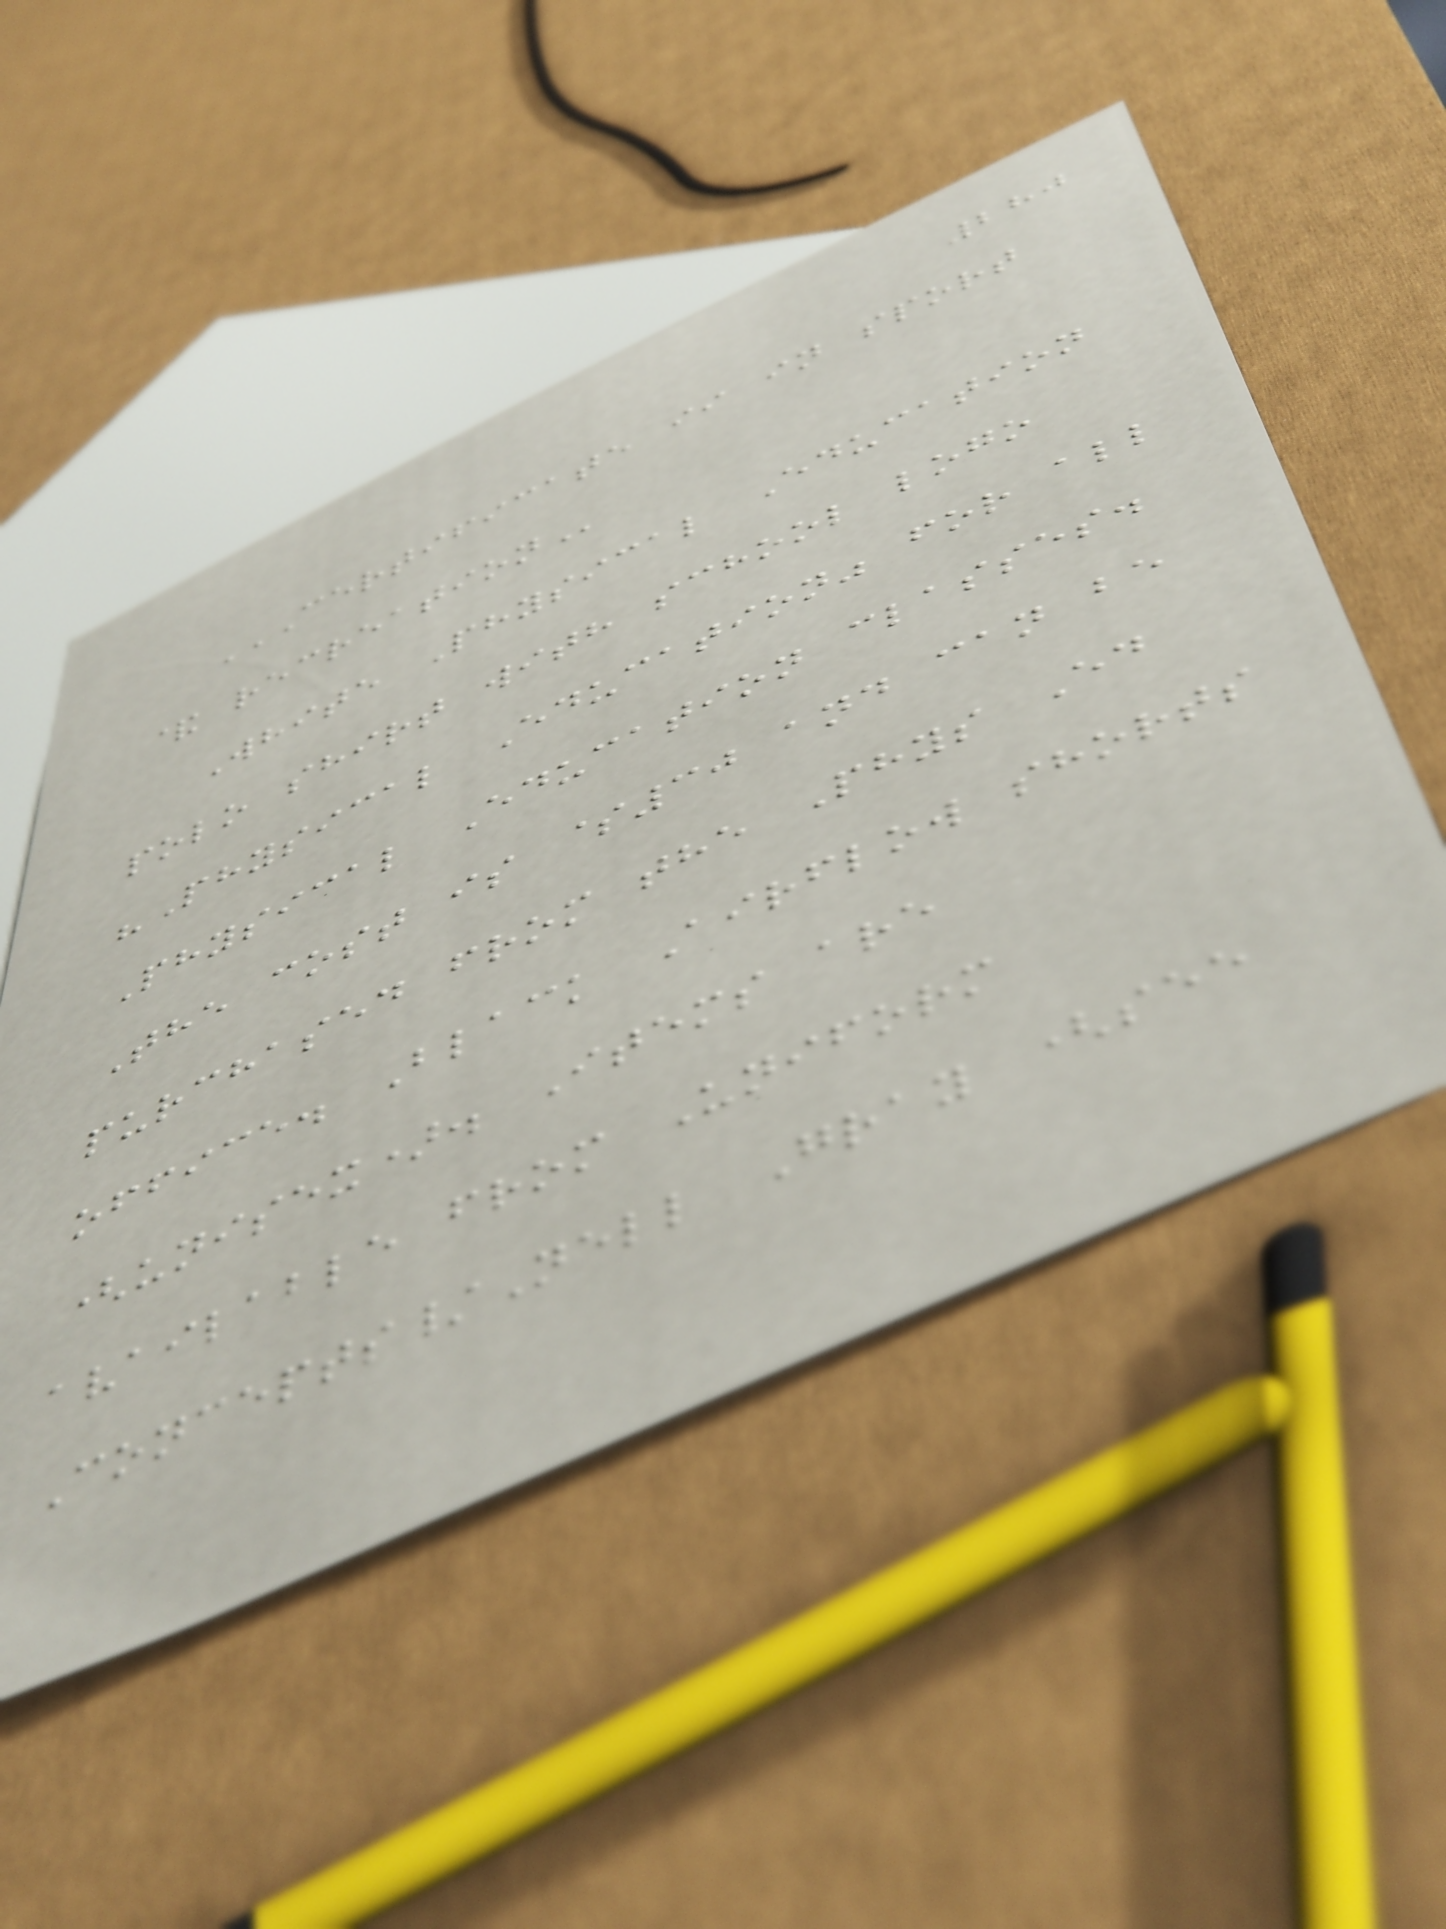280
CERTIFICATE II IN SPORT
& RECREATION
White Physical Education
polo shirt with school logo
"Physical Education" for all
Physical Education classes.
The cost is $30 and can be
purchased from the Phys Ed
office. Black Airflow shorts
(unisex). Items are
available from Uniform
Concepts/Nell Gray (see
